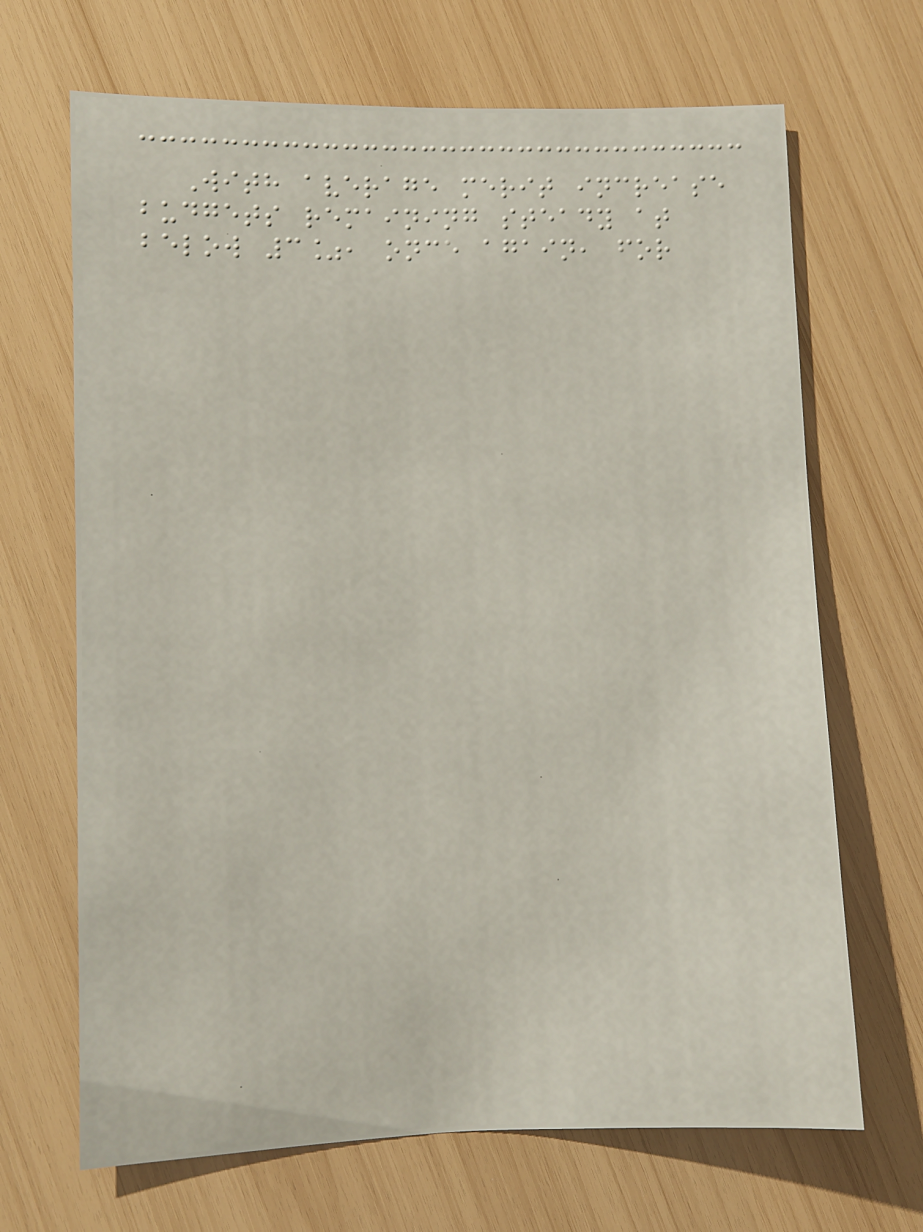With average merit increase
budgets remaining steady at
below 3%, once again, for
